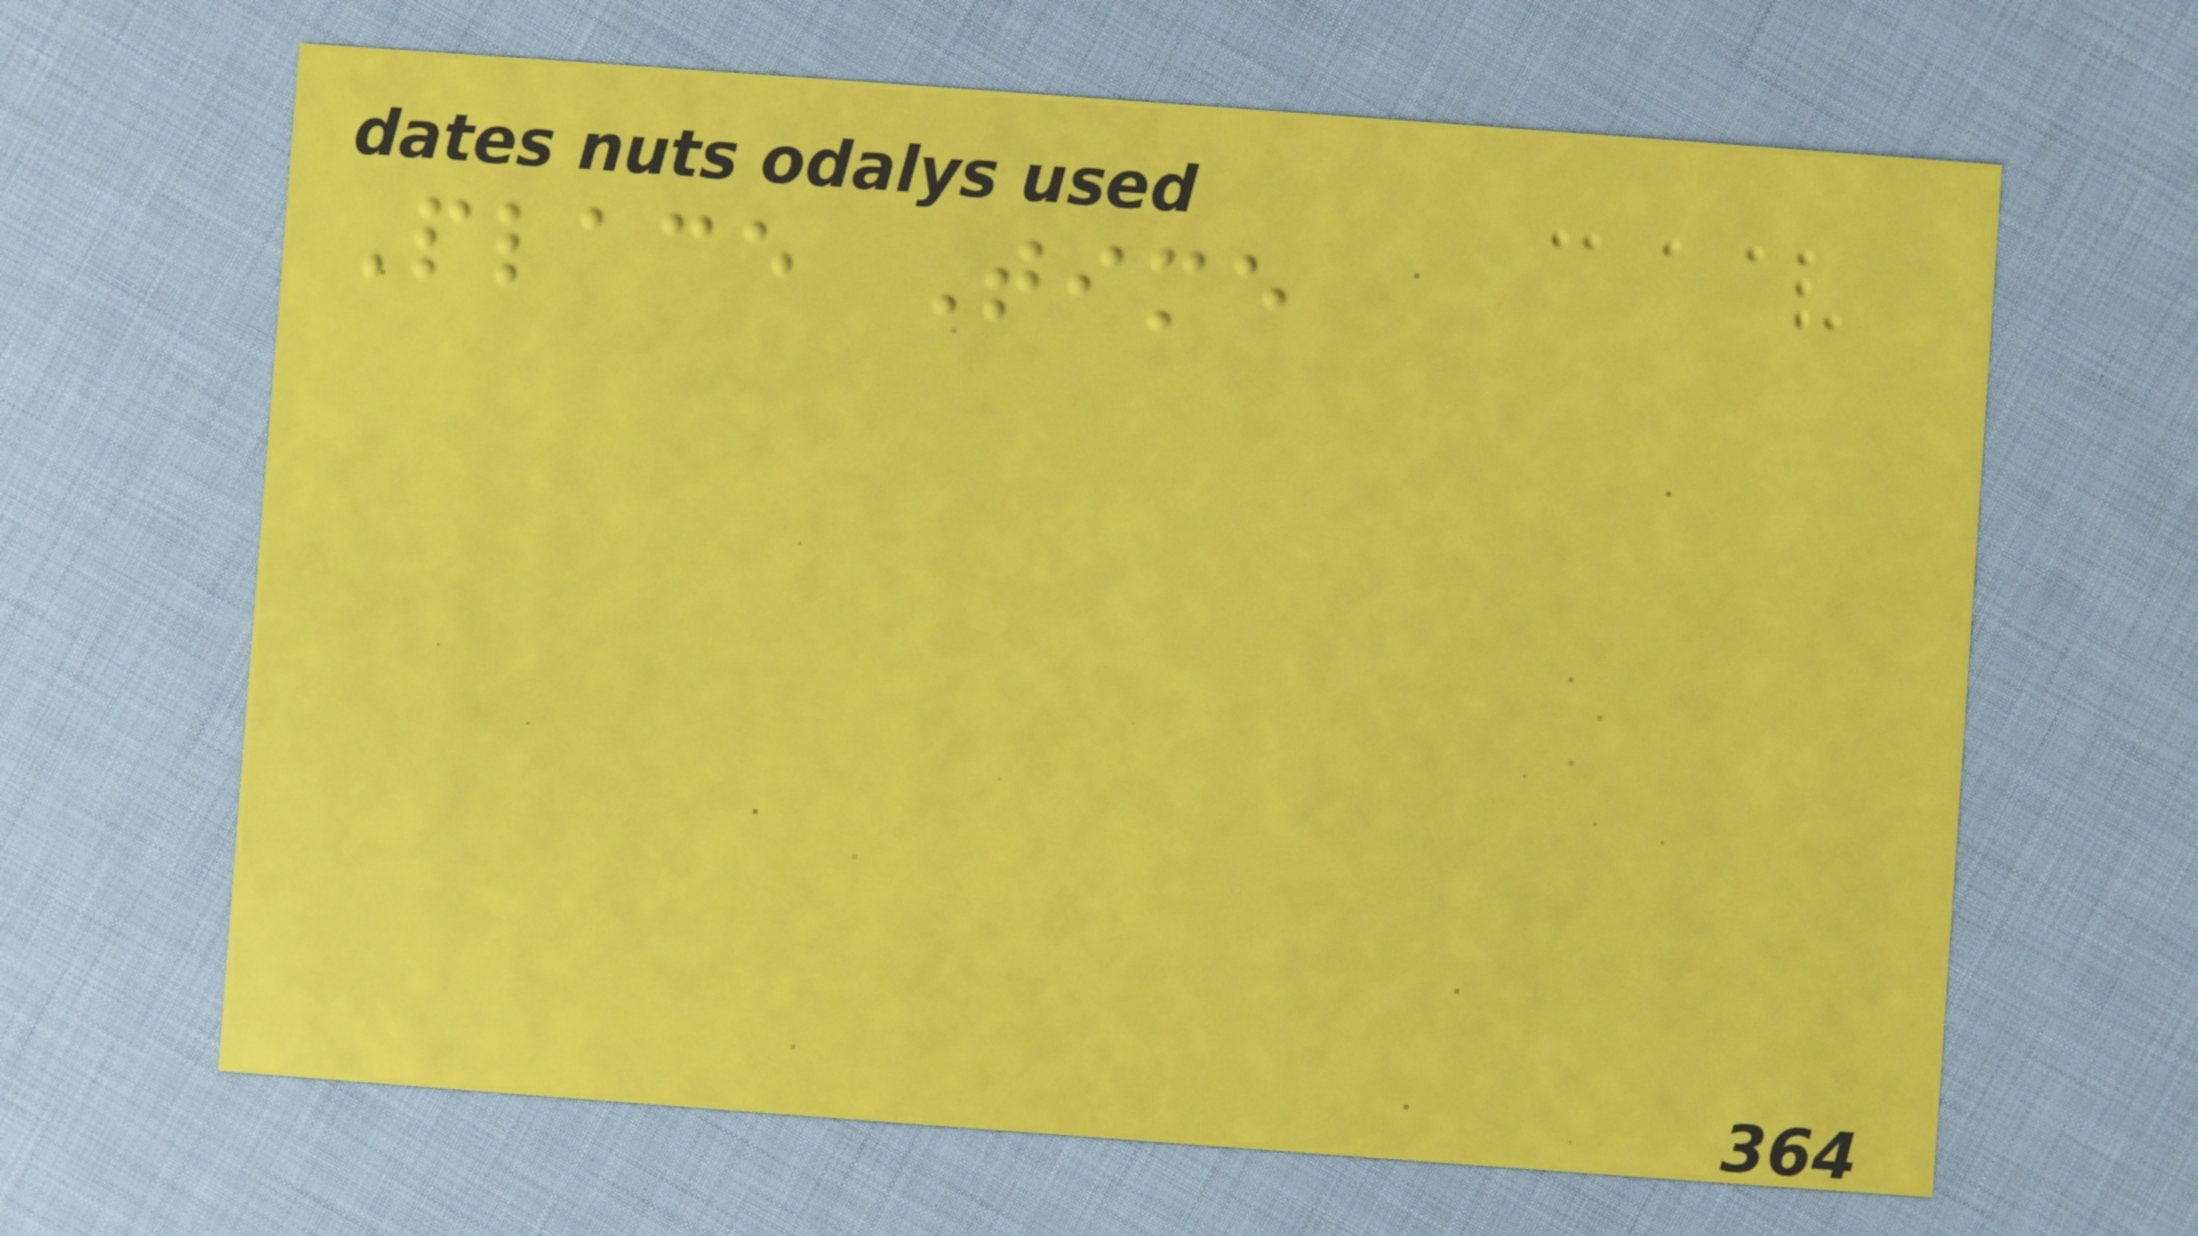Place Time
